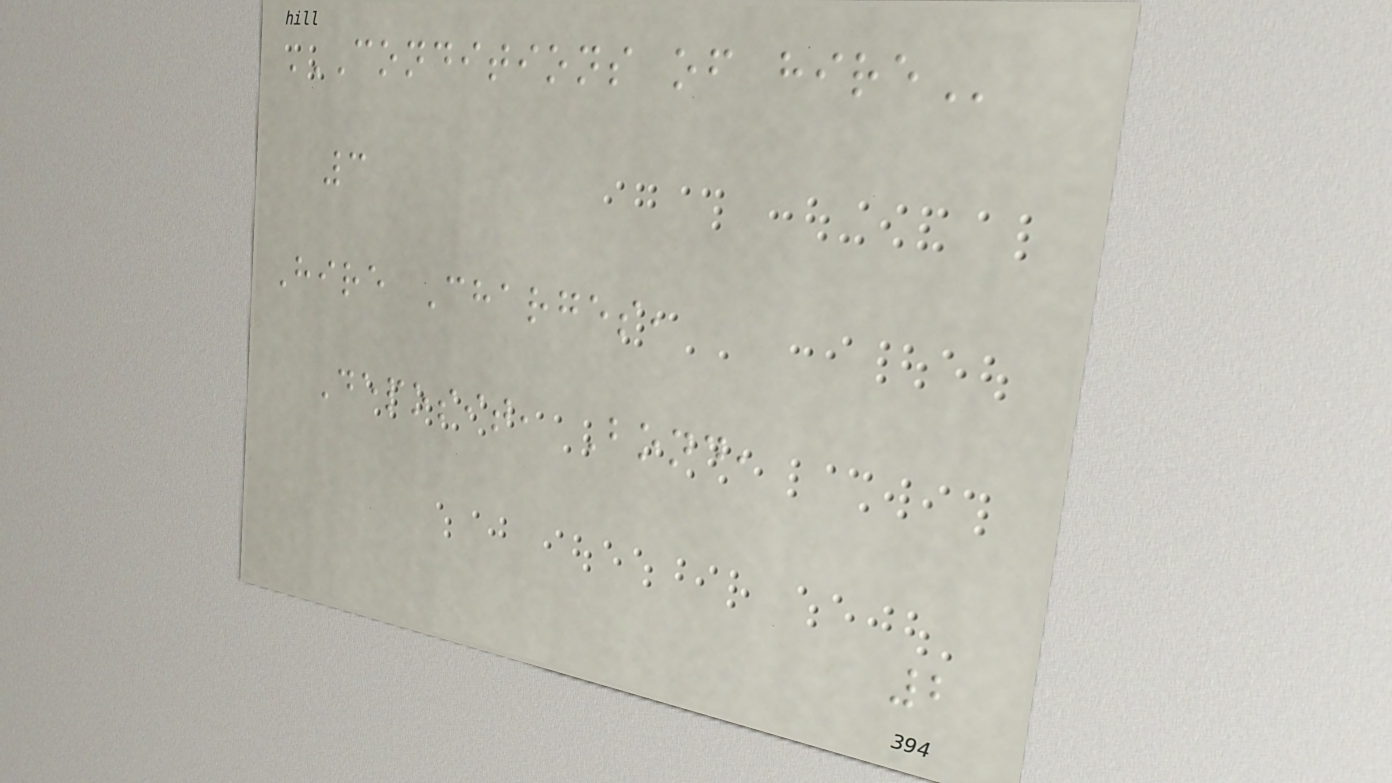CONDITIONS OF HIRE
3
Hire Charges,
Deposit, Bond,
2
